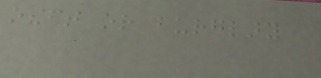otheft or burglary
